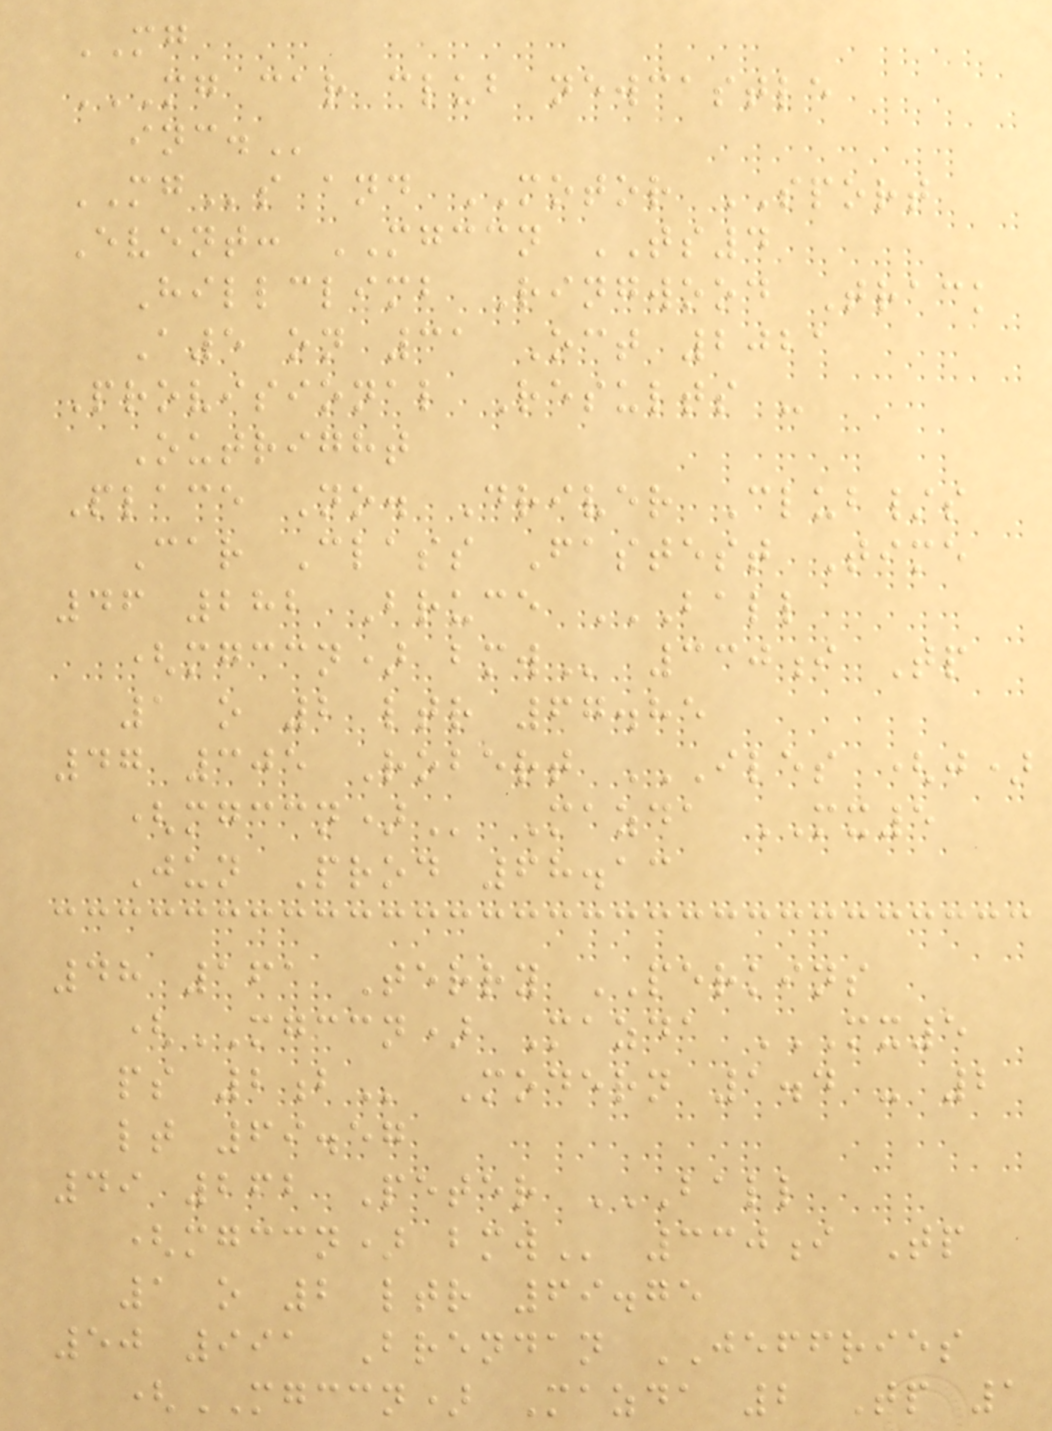MG
MG CAR CLUB NEWCASTLE
INC.
MGs and MOTOR SPORT
Event: MGCCN TS4
Hillclimb Ringwood Track
A5 on 31 Oct 2021
Provisional Results -
Outright
Place No. Driver Club/s
Car Class Fastest Time
46 282 Bruce BALL
(MGCCN) BMW 330i Tp
1 o 2 ltr 67.85
47 305 Robert ILES (J)
(MGCCN) Mazda MX5
Jun Prod 68.13
48 161 Terry PERKINS
(MGCCN) Mazda MX5
PS 2B Modern 1.4 - 2
lt 69.57
49 262 Peter BALL
(MGCCN) BMW 330i Tp
1 o 2 ltr 69.75
50 991 Brendan JEFFRIES
(MGCCN) Mazda 2 Tp 1
